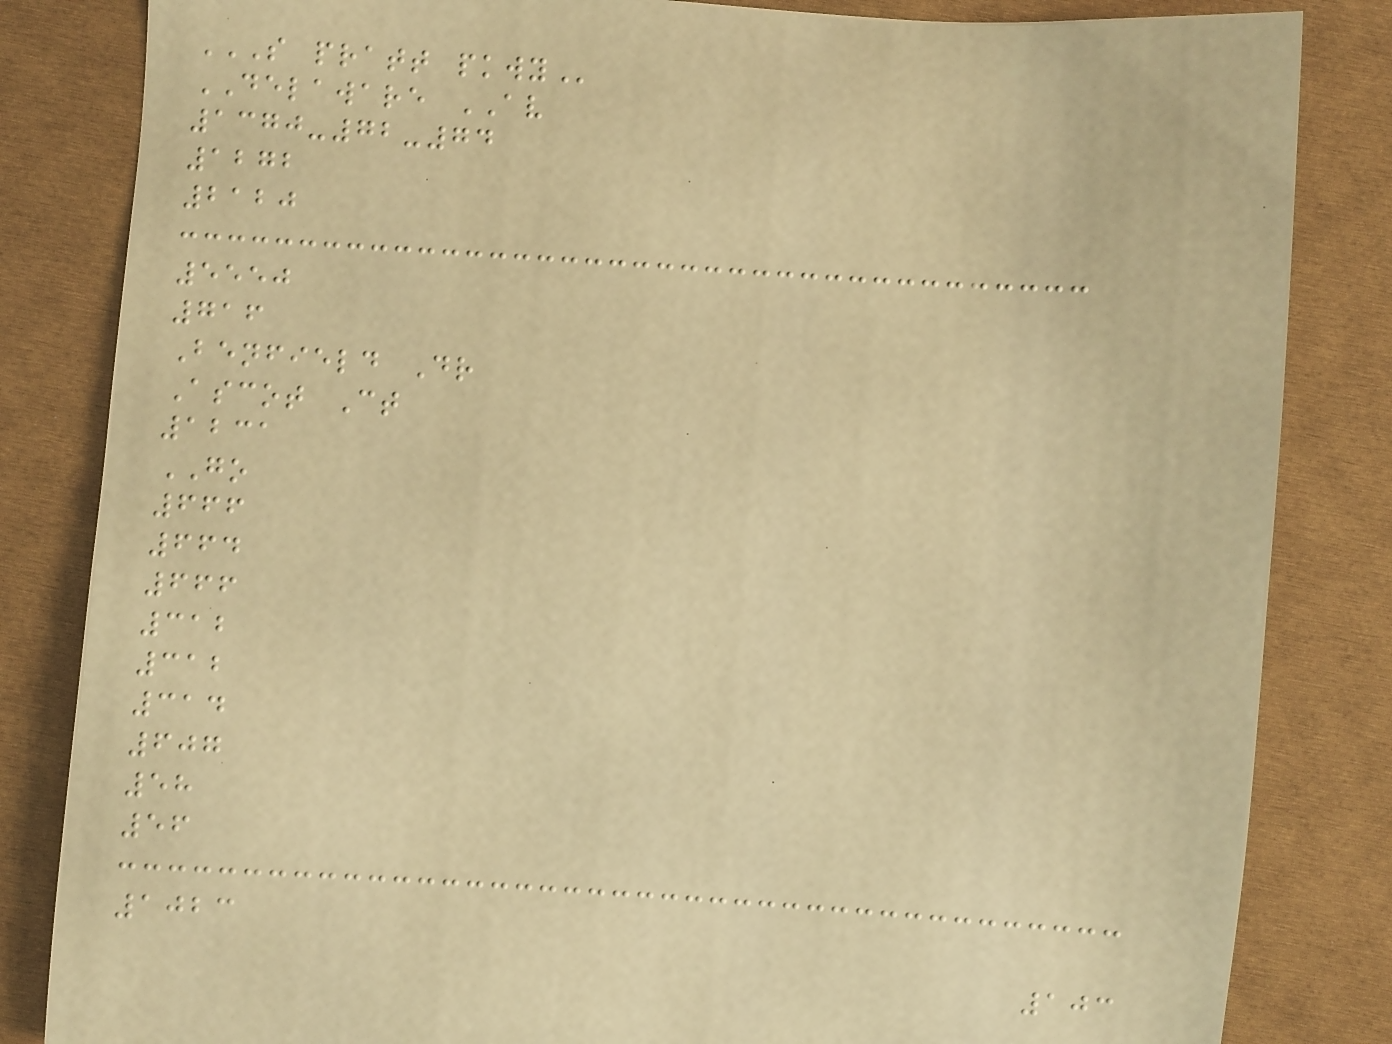S PRATT PKWY
DELAWARE AV
1370-72-74
1272
2120
5550
716
Benfield Dr
Ascot Ct
1231
GO
666
664
666
312
312
314
607
58
56
1023
103
